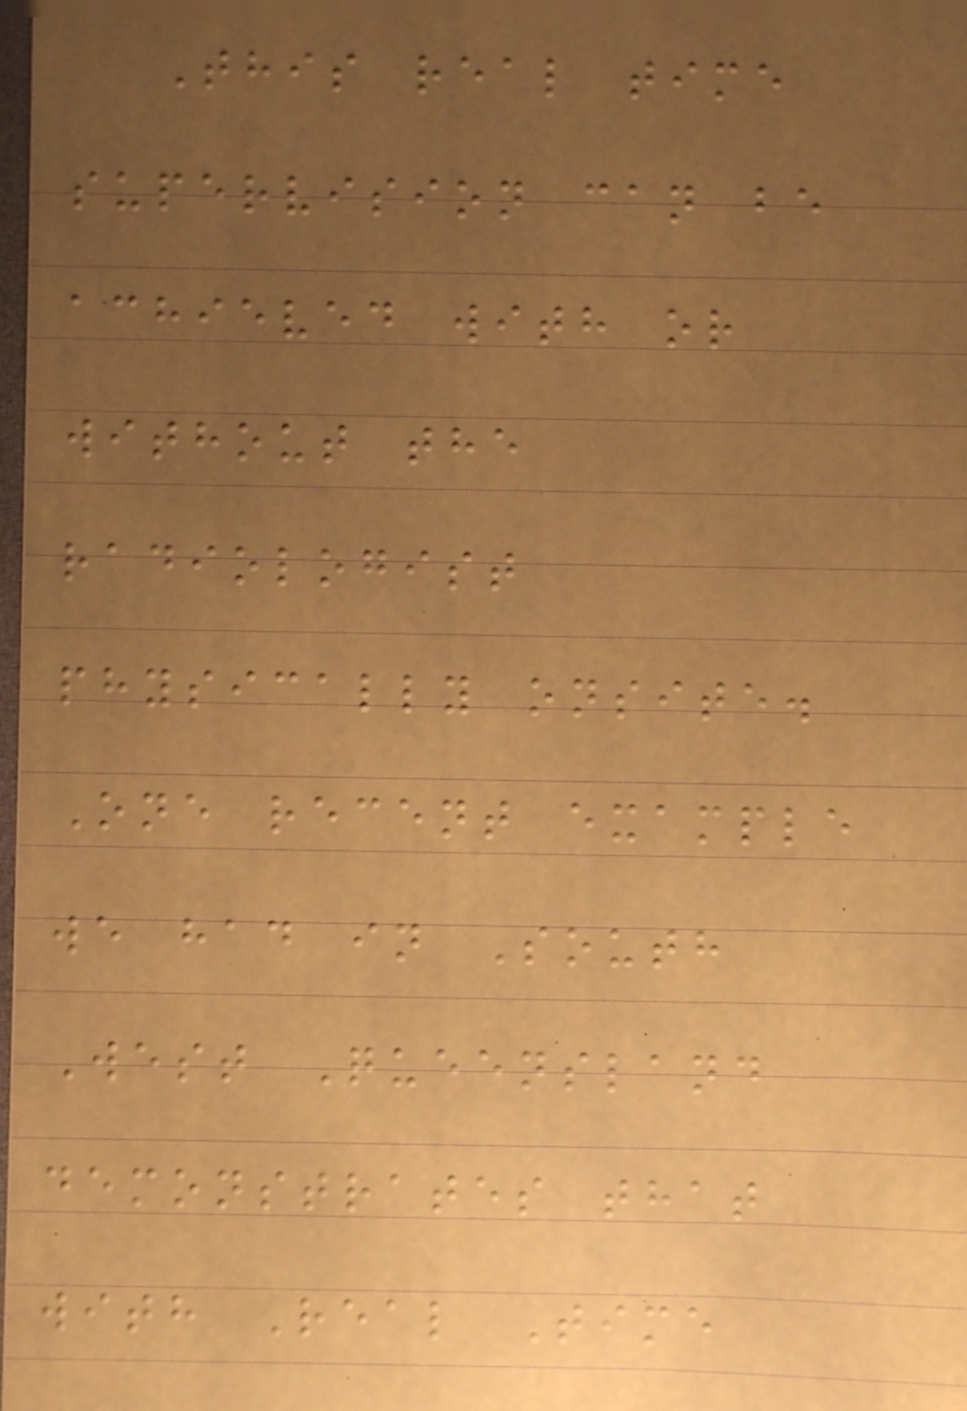This real time
supervision can be
achieved with or
without the
radiologist
physically onsite.
One recent example
we had in South
West Queensland
demonstrates that
with Real Time
